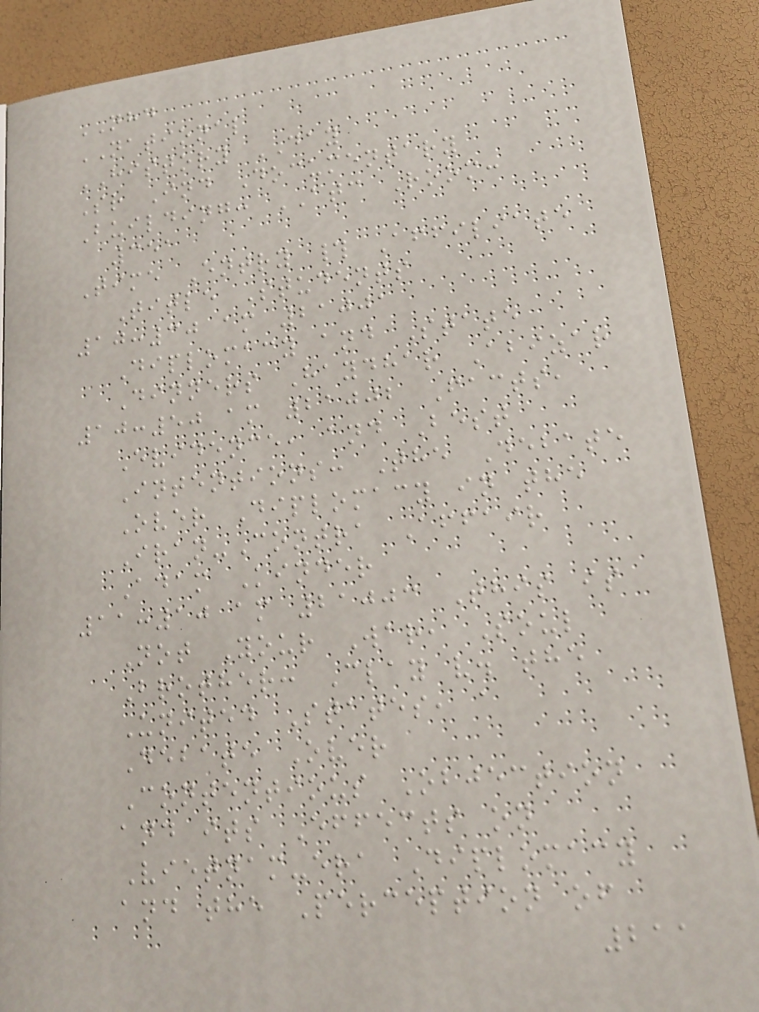NHD
NATIONAL
HISTORY DAY
Sr Ind Documentary
Building: ATC Room:
351
Time Entry # Affiliate
Title Students
10:30 am 21001
Diplomacy and State
Dinners Haydhar Abizar
10:50 am 21002 Facts,
Evidence, and Best
Intentions: The Debate
Over Diplomacy in the
Iran-Contra Affair
Adam Kinder
11:10 am 21003 This is
Not Your War, Soul
Brother: Clay v. the
United States, a
Debate Over
Contentious Objection
and its Effects on
Vietnam-era Diplomacy
and the Perception of
211
